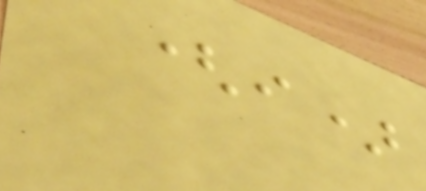(i)
